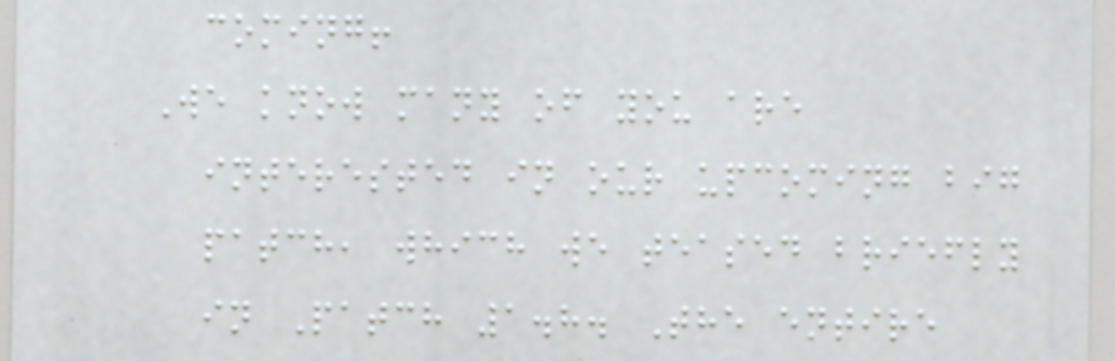coming!
We know many of you are
interested in our upcoming big
patch, which we teased briefly
in Patch 1.8. The entire
